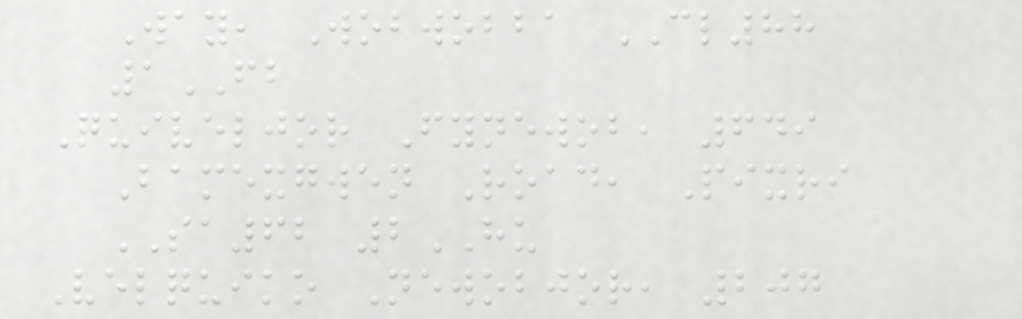Way, Wobwobba CL88
1FB
Quiveljor Fynewob, 649
Bamexgwen Road, Pixri
SA62 2HU
Velquiko Newobjor, 207
